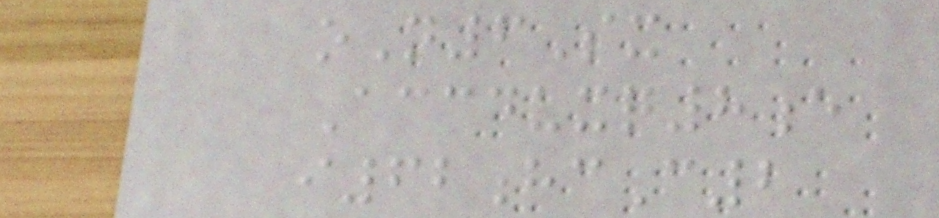oN6Sx
Accduxq8e
i62hcC2
